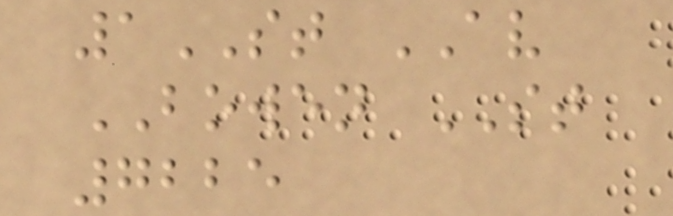1ST AV
BOWEN ST
7225
